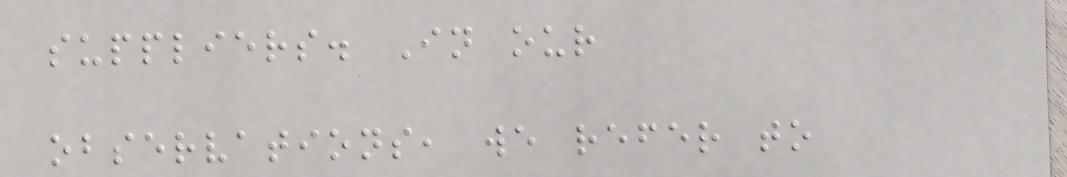suppliers. In our
observations, we refer to
